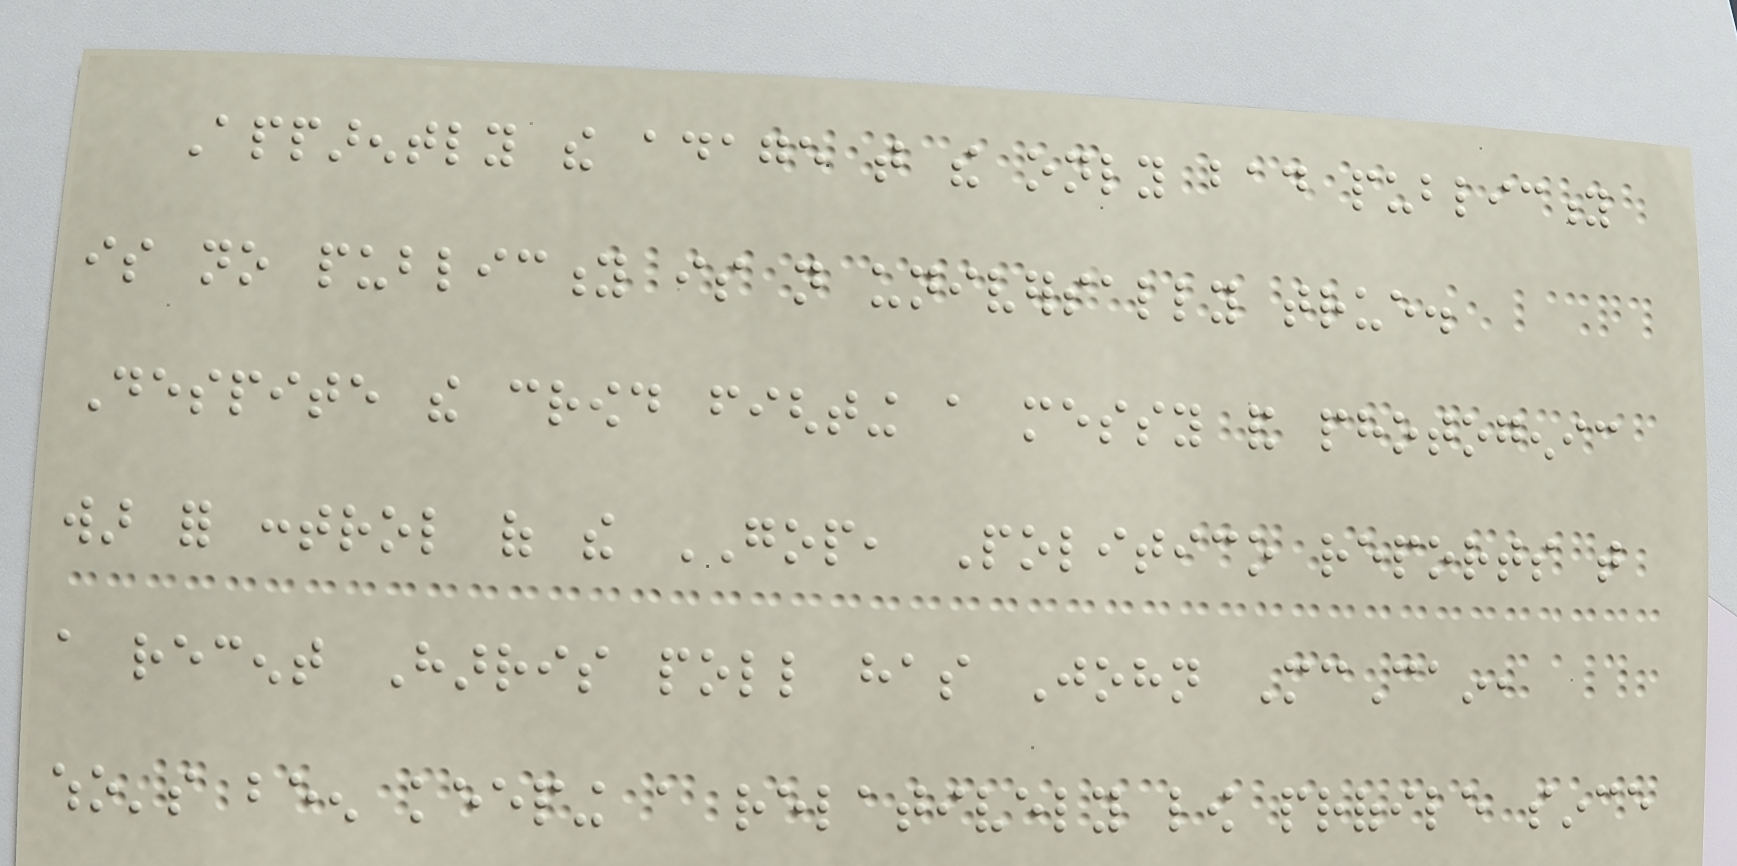Apparently the adage that the only bad publicity
is no publicity is not universally true.
Despite the crowd fighting a messy and photogenic
war for control of the GOP, Politico reports that
a recent Harris poll has John McCain,
who's been keeping a relatively low profile since
